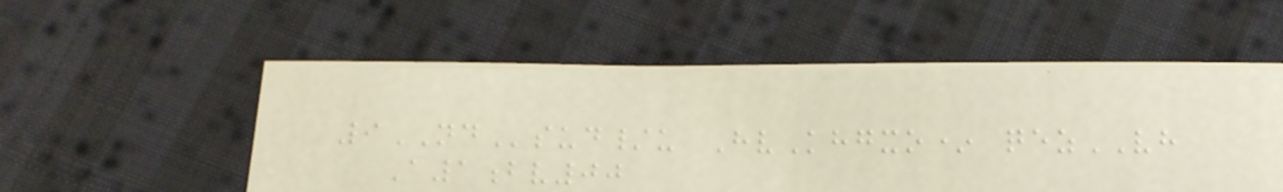9NDsud/u HvKhgxo* qezVH
A1bv00
